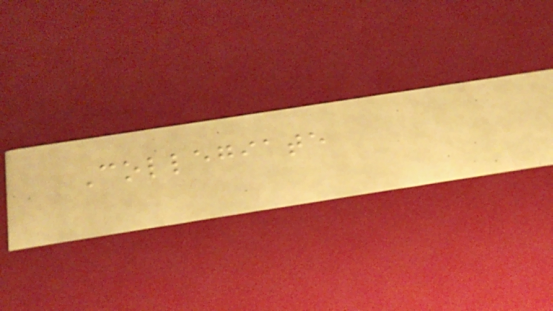Collegiate
